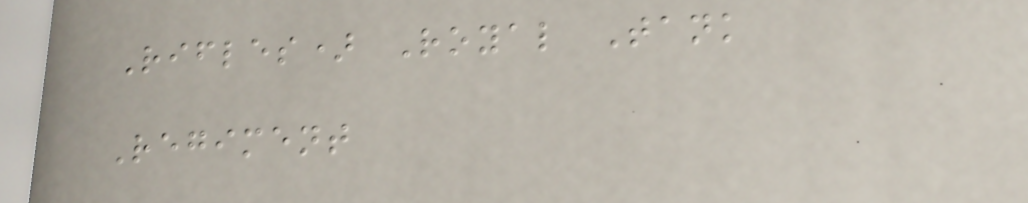Rifles) Royal Tank
Regiment
